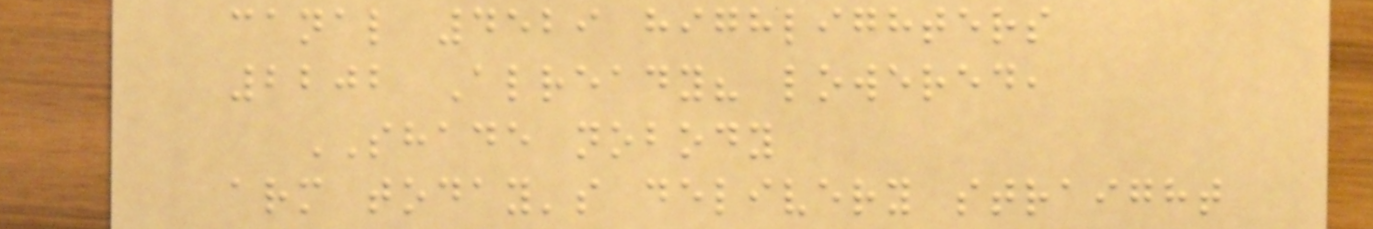canal 4529 highlighters
2202 Already? lowered,
SHADE nobody
arm today's delivery straight
